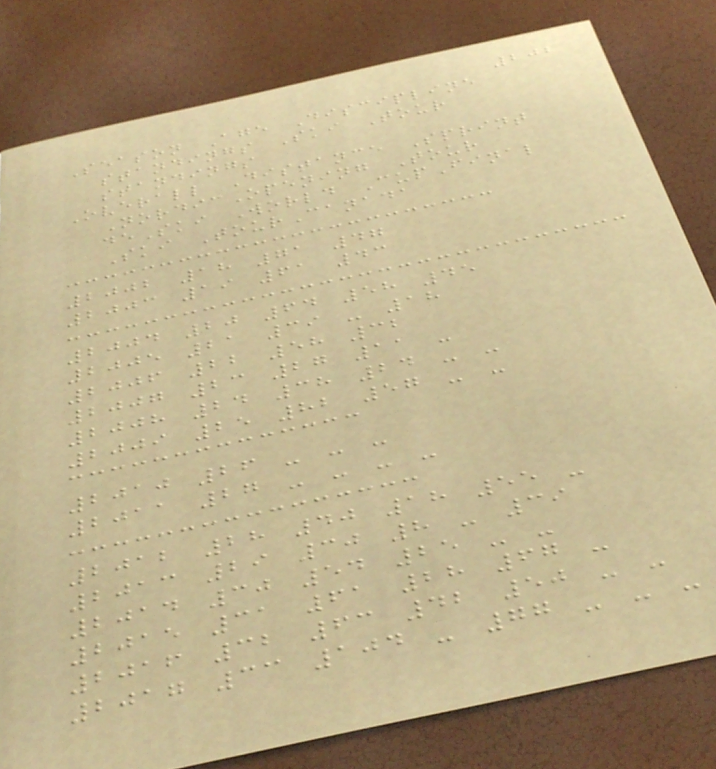202
Season Age Discipline
standings Ski Tour
standings
Overall Distance Sprint
NordicOpening Tour
deSki World CupFinal
Ski TourCanada
2002 18 71 47
2003 19 61 43
2004 20 64 58 45
2005 21 39 - 18
2006 22 58 32
2007 23 27 11 -
2008 24 38 24 - -
2009 25 82 57 - -
2010 26 - - -
2011 27 - - - -
2012 28 40 18 55 -
2013 29 30 8 - 39
2014 30 54 25 - -
2015 31 61 28 67 -
2016 32 63 42 50 - -
2017 33 104 - 77 - - -
